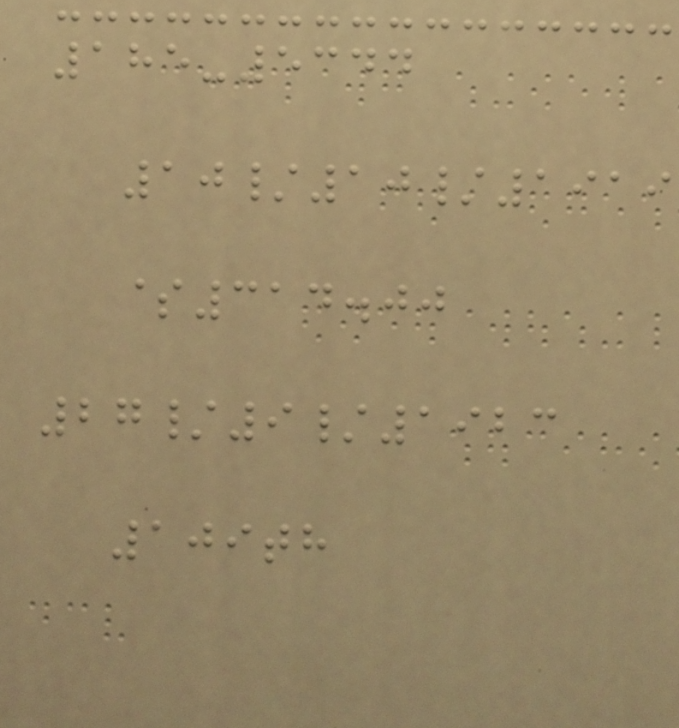185-5344
10/10/1919
$314.00
27/9/1923
109th
